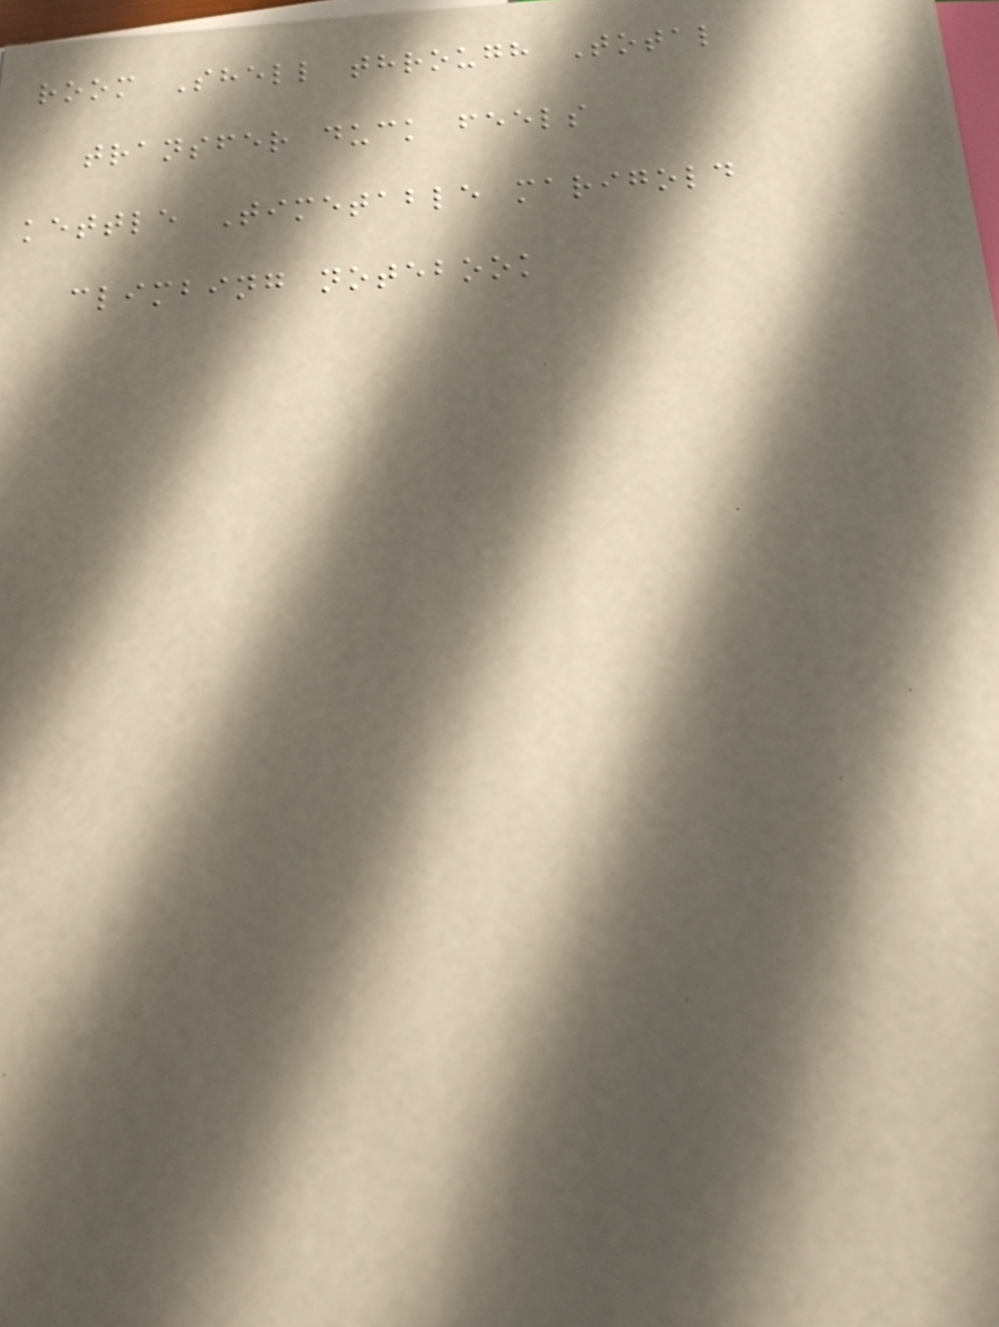room Shell through Total
transfer duck feels
kettle Timetable marigold
climbing notebook
